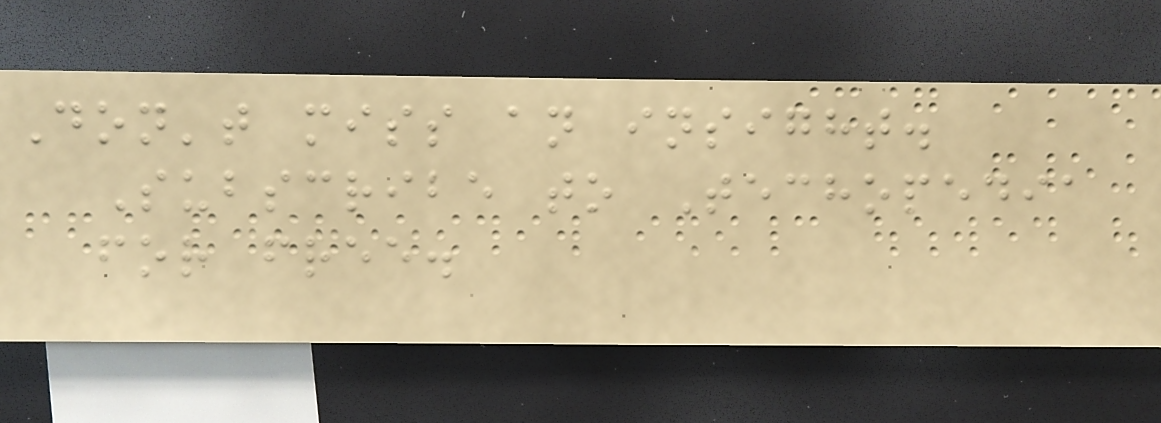Don't miss an insight.
Subscribe to Techopedia
for free.
